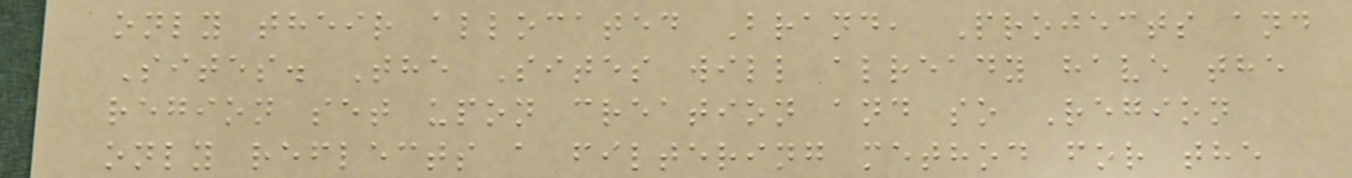only their allocated Brand, Projects and
Sites. The Sites will already have the
region set upon creation and so Region
only reflects a filtering method for the
